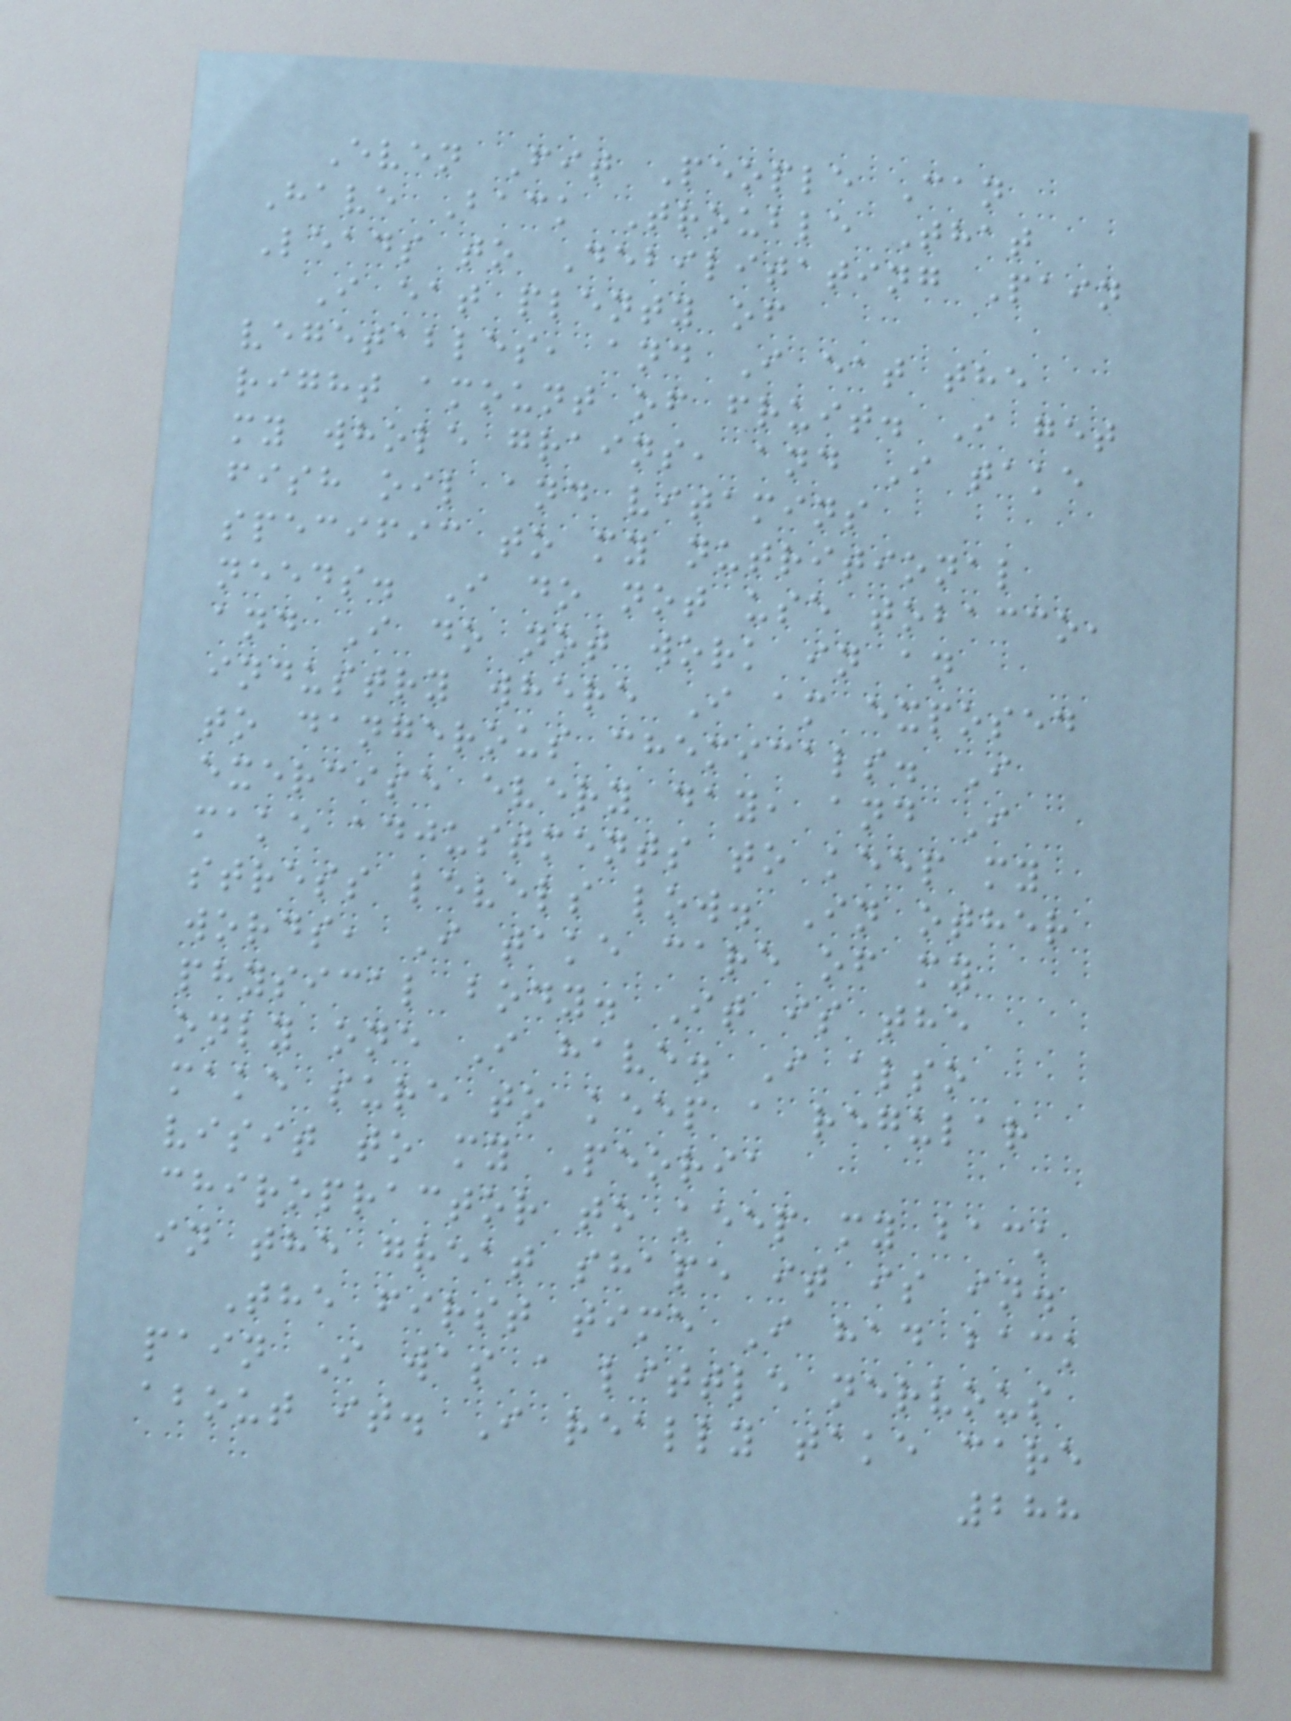Even Fit People Can
Have Back Trouble That
Leads to Debilitating Pain
I eat plenty of
vegetables, and I eat the
right amount of fruit. I get
my whole grains, and I take
fish oil and vitamins
specific to my nutritional
needs. I do not use tobacco,
and I do not work in an
industry where I am exposed
to dangerous chemicals. I
exercise every day, and I
make adjustments to keep my
stress levels low. In other
words, I take care of my
physical body. It is the
only one I have. I also
make sure to keep a regular
visit to my Peoria
chiropractor to keep my back
in the great shape it is in.
The first time I had back
pain I was a little nervous
about it. I really take care
288
